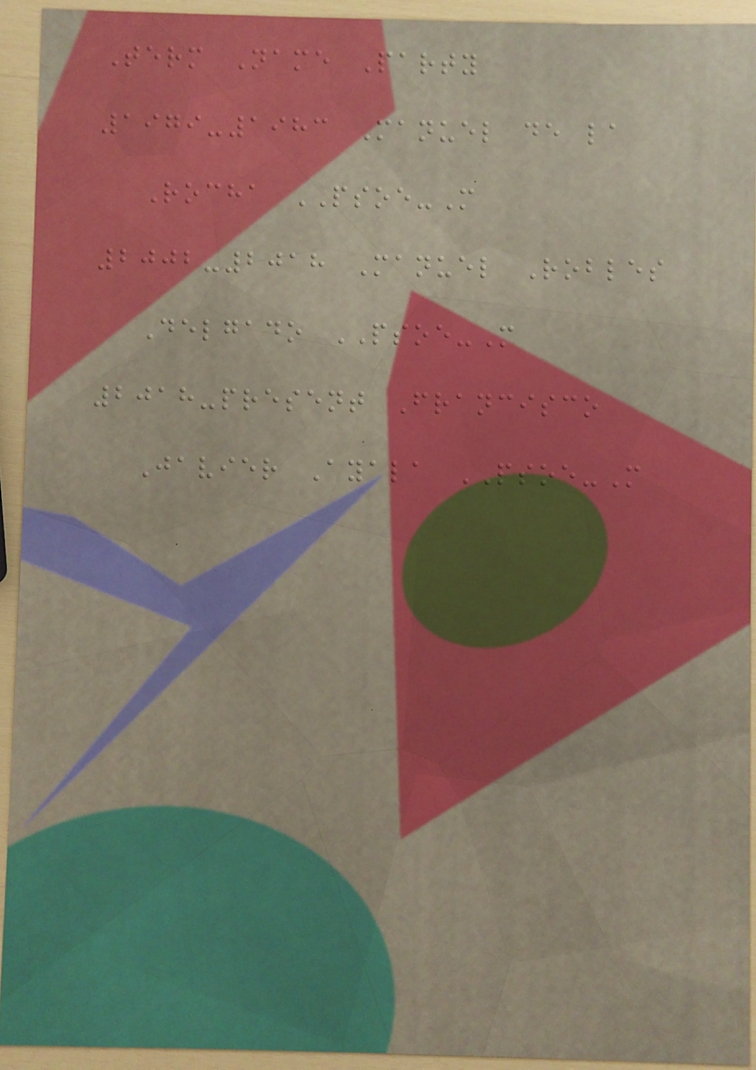Term Name Party
1979-1983 Manuel de la
Rocha PSOE-M
2002-2018 Manuel Robles
Delgado PSOE-M
2018-present Francisco
Javier Ayala PSOE-M
